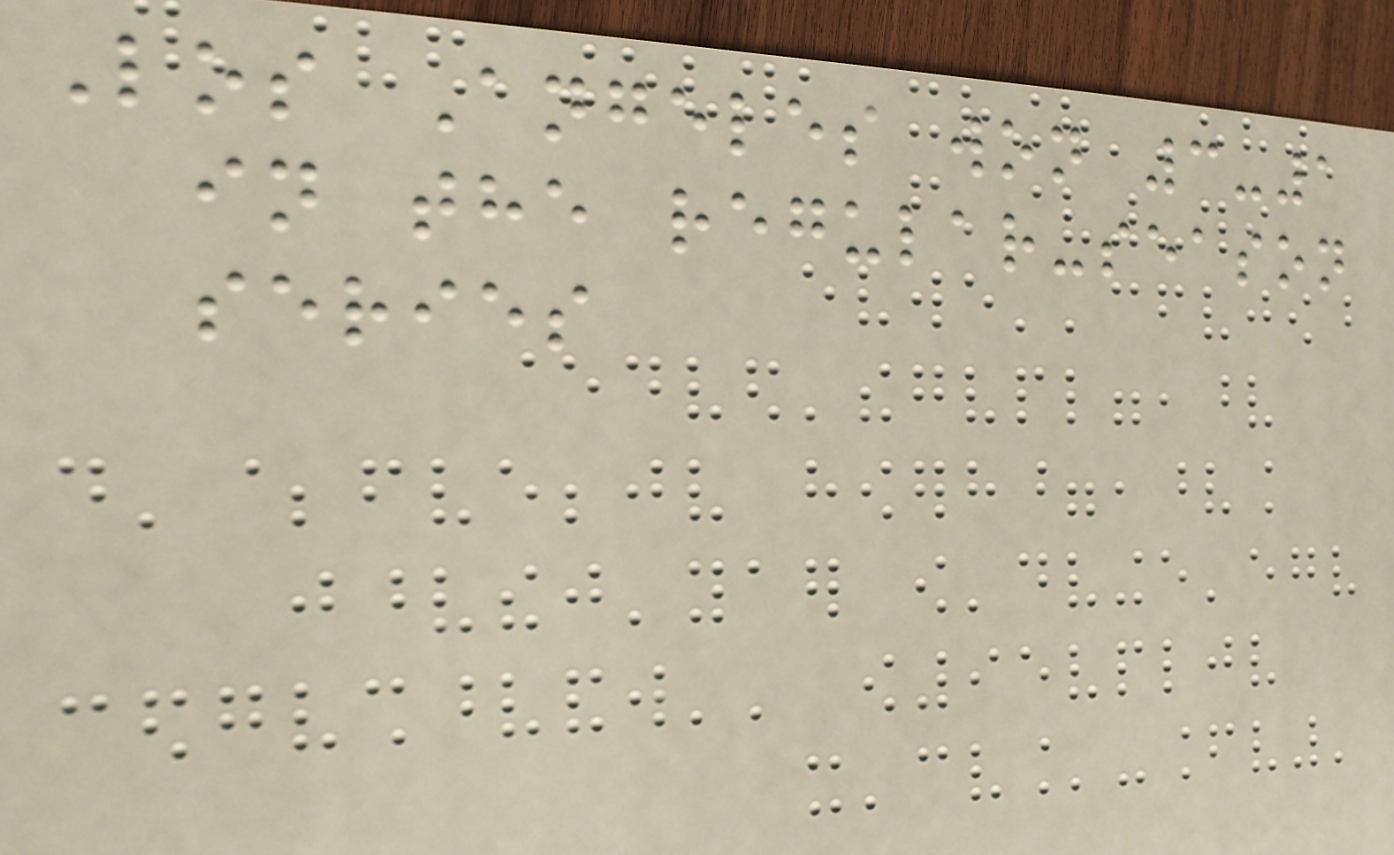Los Angeles won 3-1
in the regular-season
series
